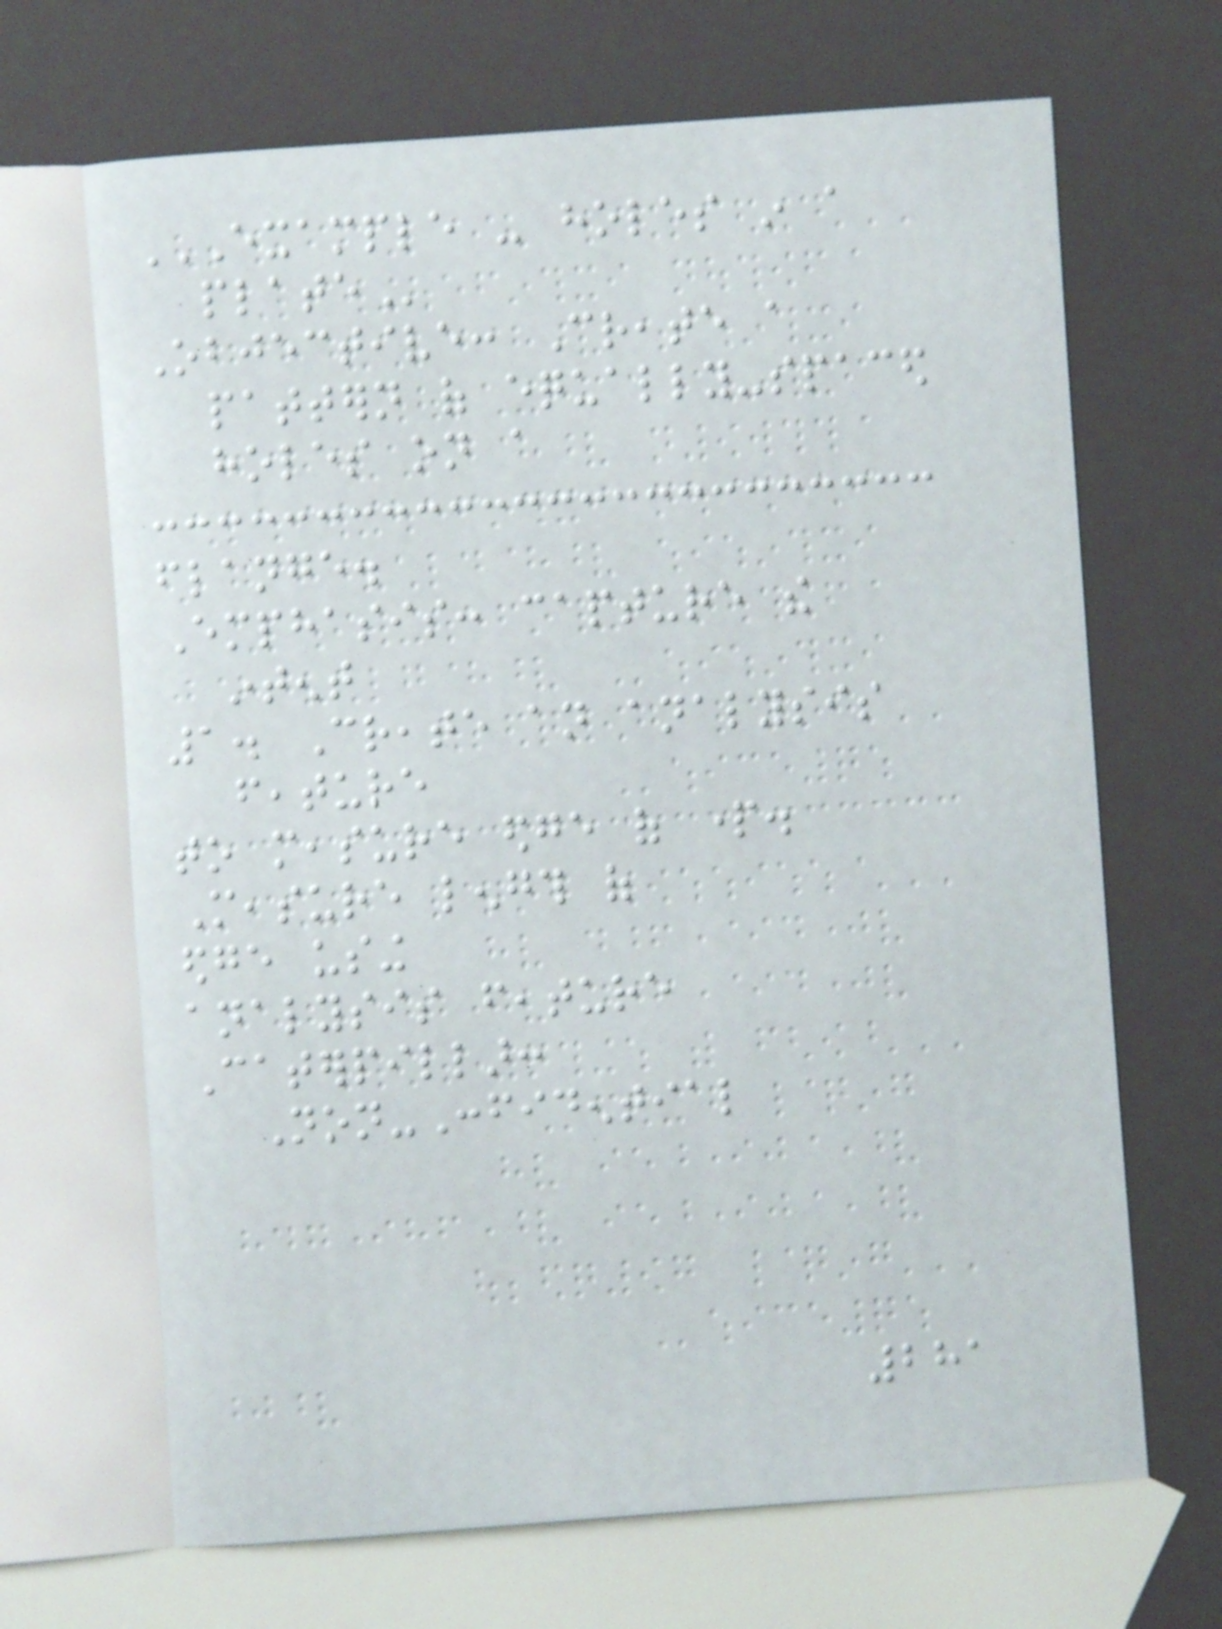EXAMPLE - HOLES IN A
PLATE
Objective: Create a
pattern of equally-spaced
holes on a
flange.
Emphasis: capture the
intent
1. Create an analysis
feature
to measure edge of part.
Measure length of
edge using
analysis feature
Caterpillar:
Non-Confidential
281
